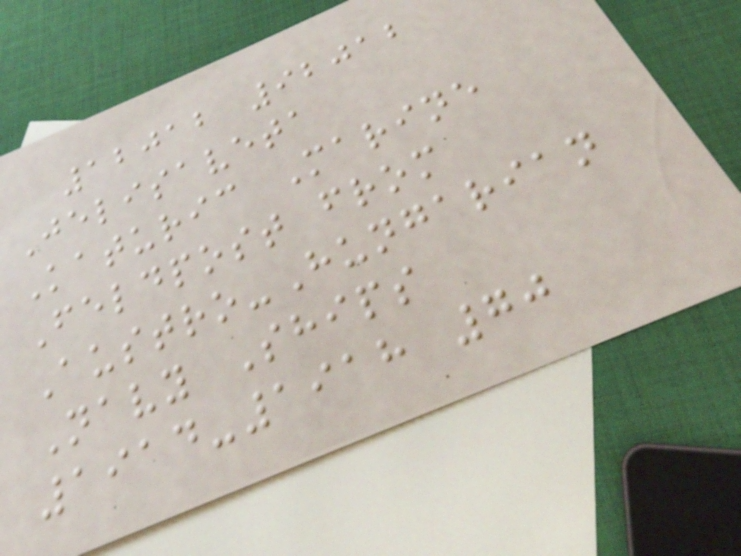12012 92012
Jelisaveta
Katuric Marine
Feldpost from
Austro-Hungarian
Navy Ships
1914-1918 70
